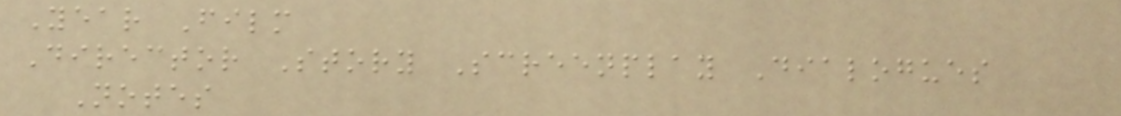Year Film
Director Story Screenplay Dialogues
Notes
